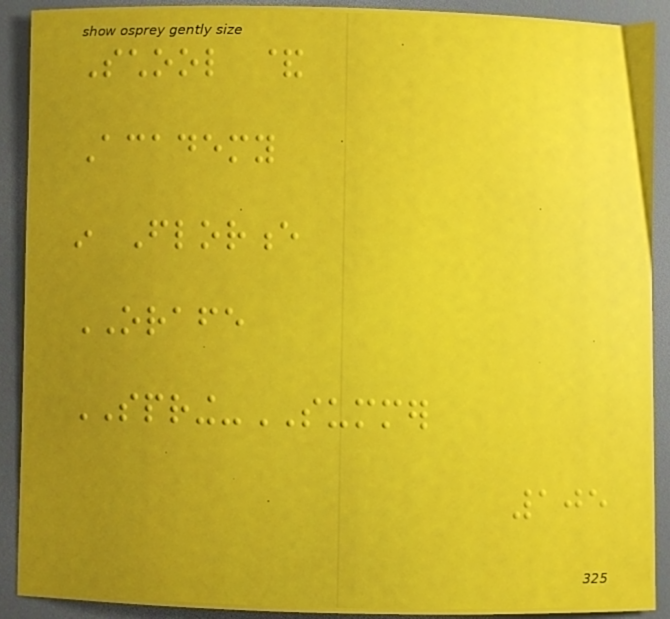School &
Academy
in Florence
ORAFE
SPRING-SUMMER
105
